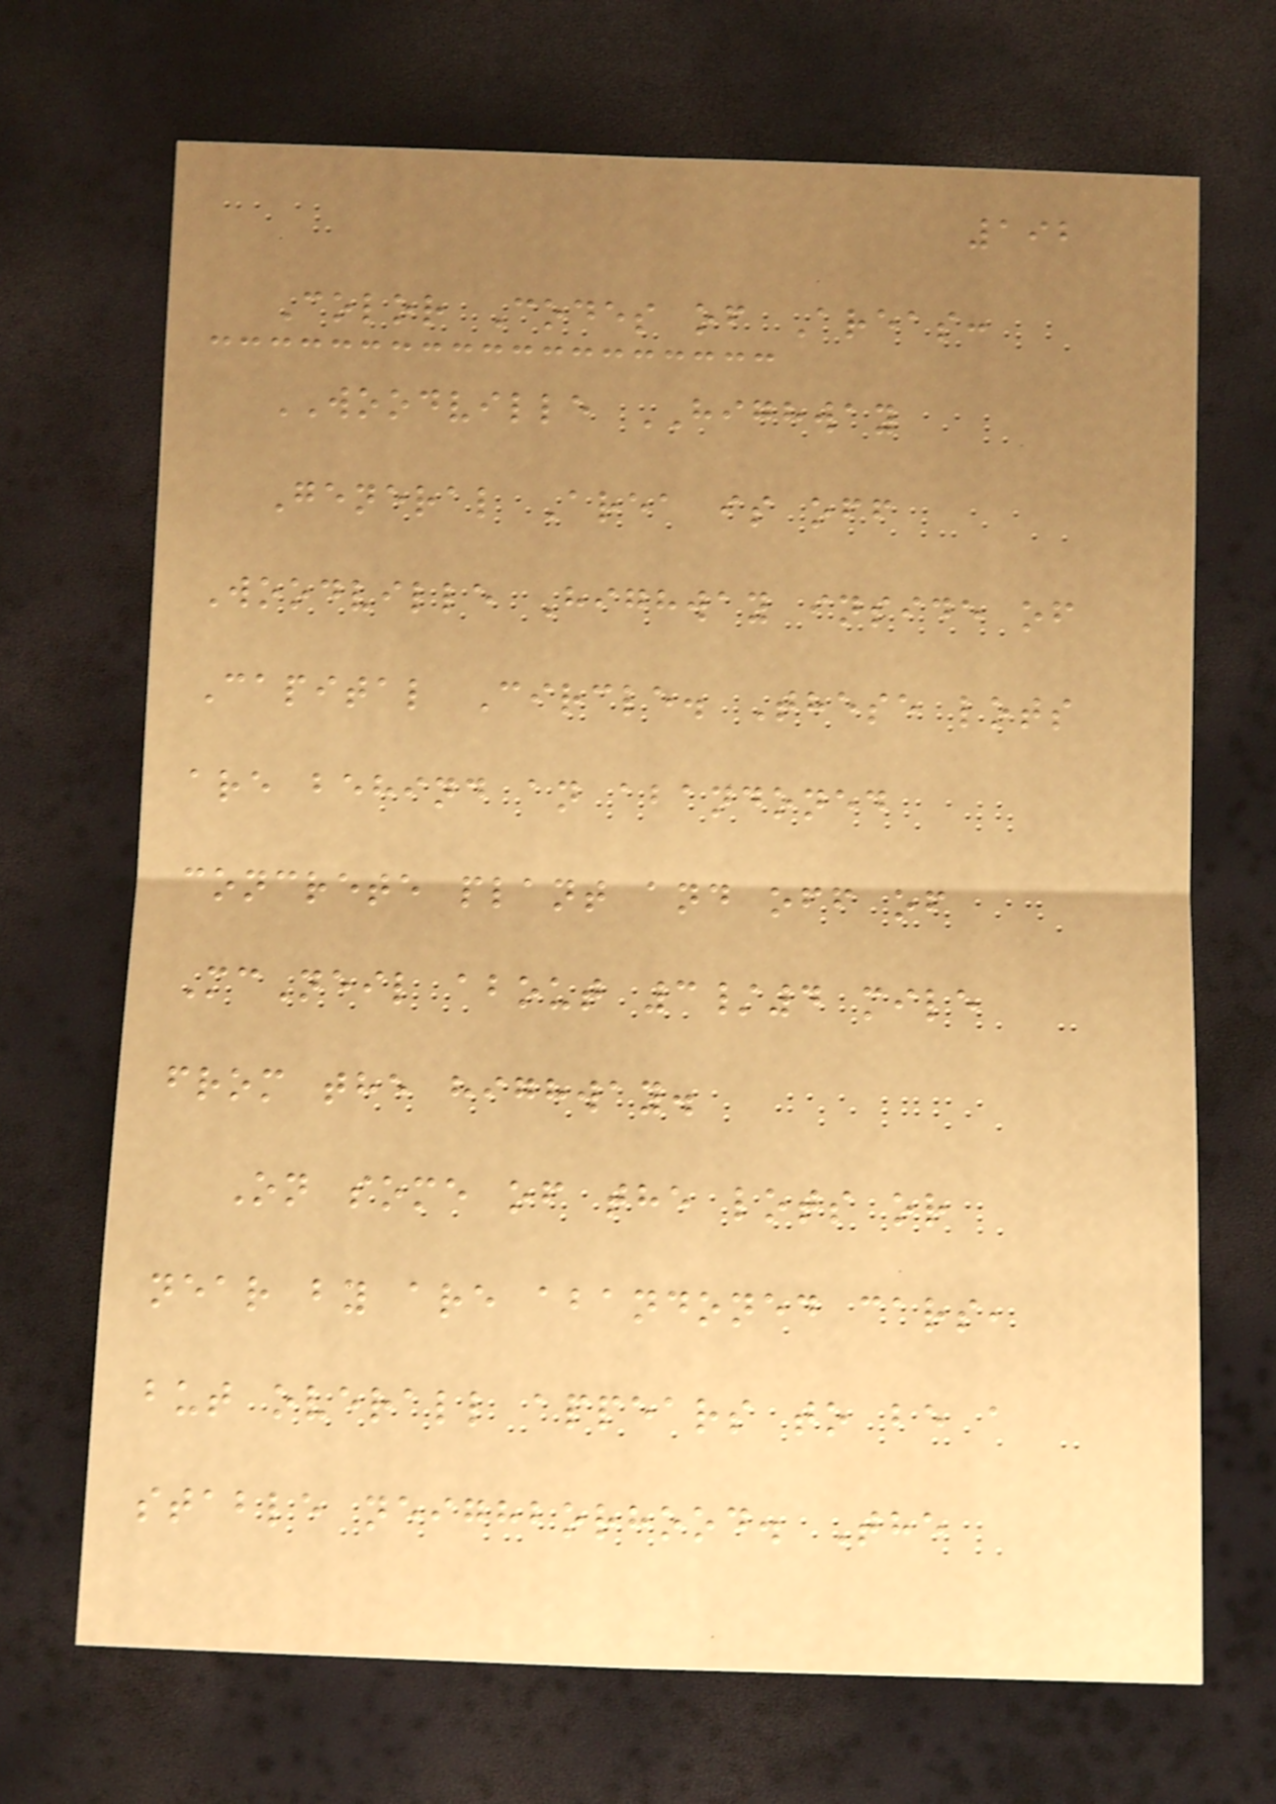192
Color Codes of Areas:
WOODVILLE HIGHWAY
General Area is off
Woodville Highway inside of
Capital Circle. These lots
are behind an abandoned
concrete plant and off of
McNeil about 3/4 mile
from the highway.
On some of the lots or
near by are abandoned cars,
but overall appears to be a
stable neighborhood. The
